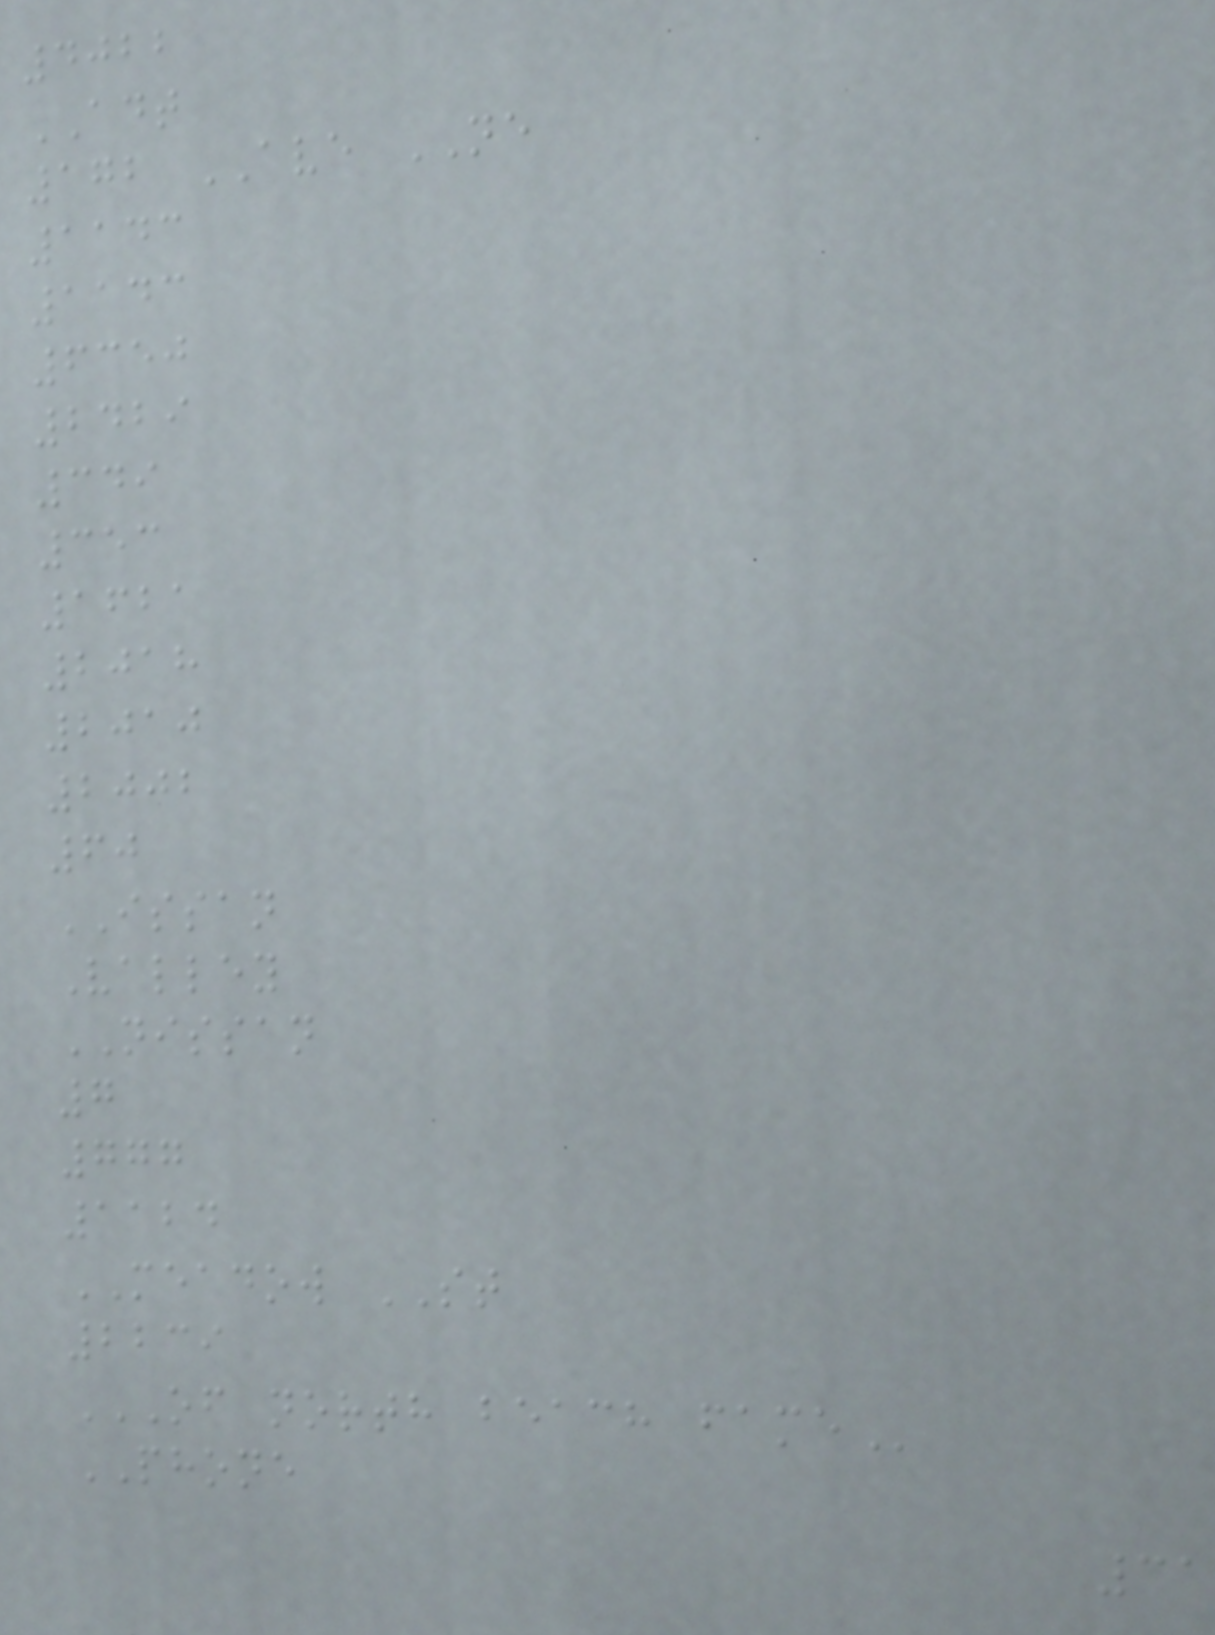4022
ADT
172 AVE NE
1143
1143
6350
2429
349
353
1621
2018
2010
2002
60
ISSAN
Valley
NISSAN
7
777
1124
MEADOW ST
2239
OF NORTH BEACH FAME
PHONE
31
